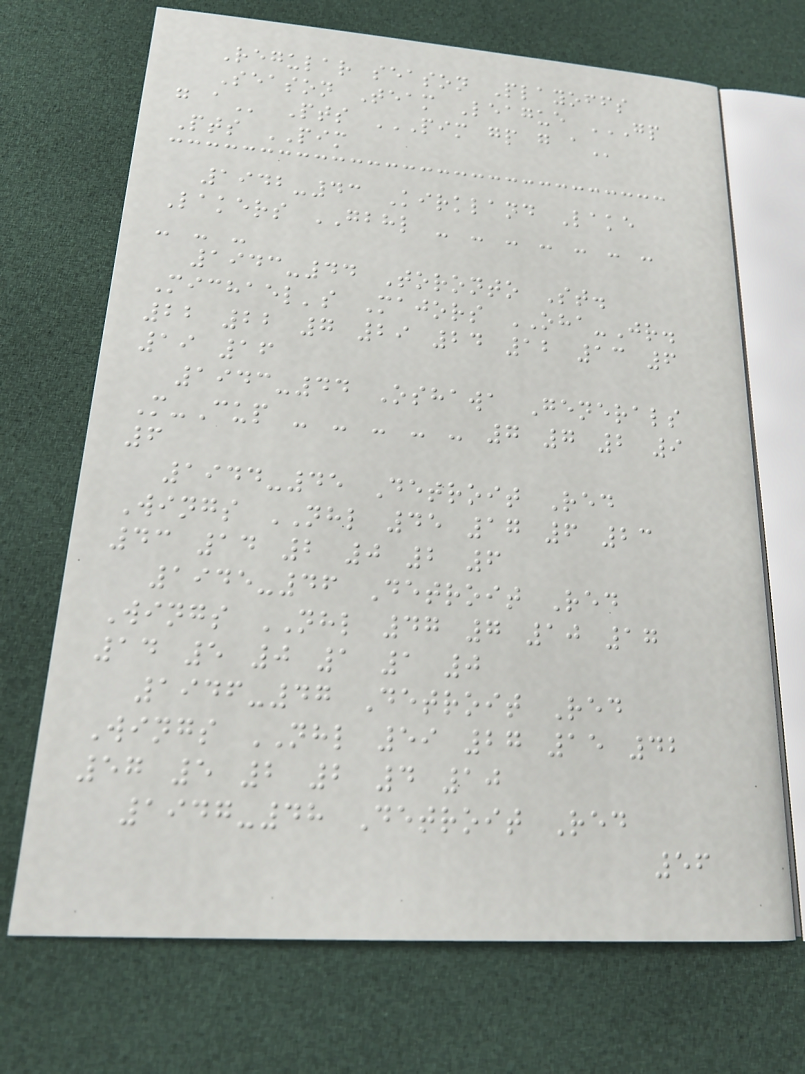Regular season Playoffs
Season Team League GP
G A Pts PIM GP G A
Pts PIM
1942-43 Kirkland Lake
Lakers GBHL - - - - - - -
- - -
1943-44 Toronto St.
Michael's Majors OHA-Jr.
22 22 7 29 24 12 13 6
19 16
1943-44 Oshawa Generals
M-Cup - - - - - 7 7 2 9
6
1944-45 Detroit Red
Wings NHL 45 17 6 23
43 14 2 0 2 6
1945-46 Detroit Red
Wings NHL 47 7 10 17
14 5 0 1 1 0
1946-47 Detroit Red
Wings NHL 59 27 15 42
57 5 2 2 4 10
1947-48 Detroit Red
56
